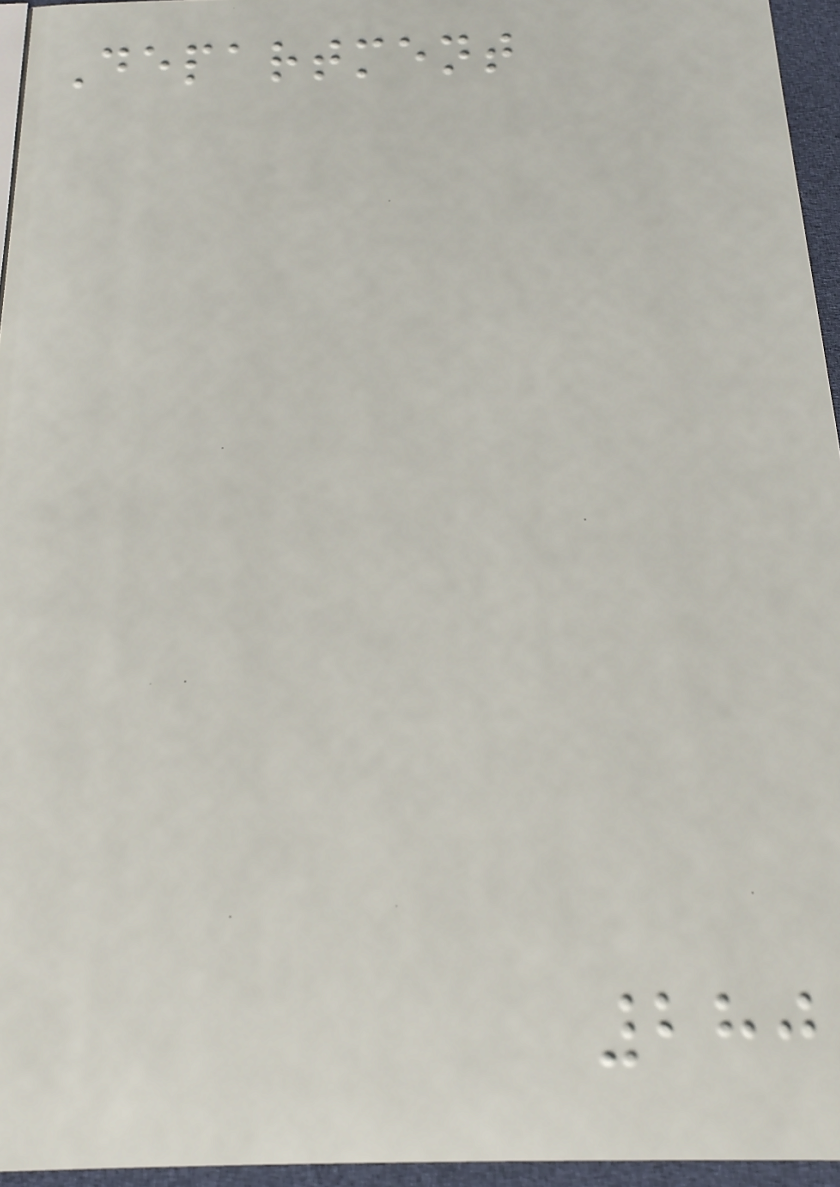Department
280
